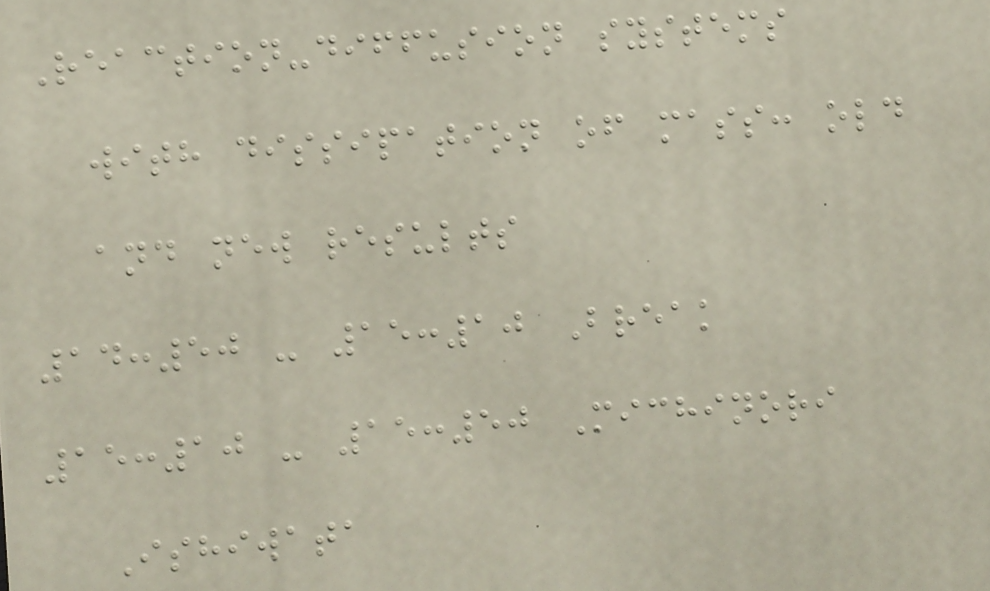Reaction-diffusion systems
with dissipation of mass: old
and new results
14:50 - 15:10 Break
15:10 - 15:50 Michinori
Ishiwata
